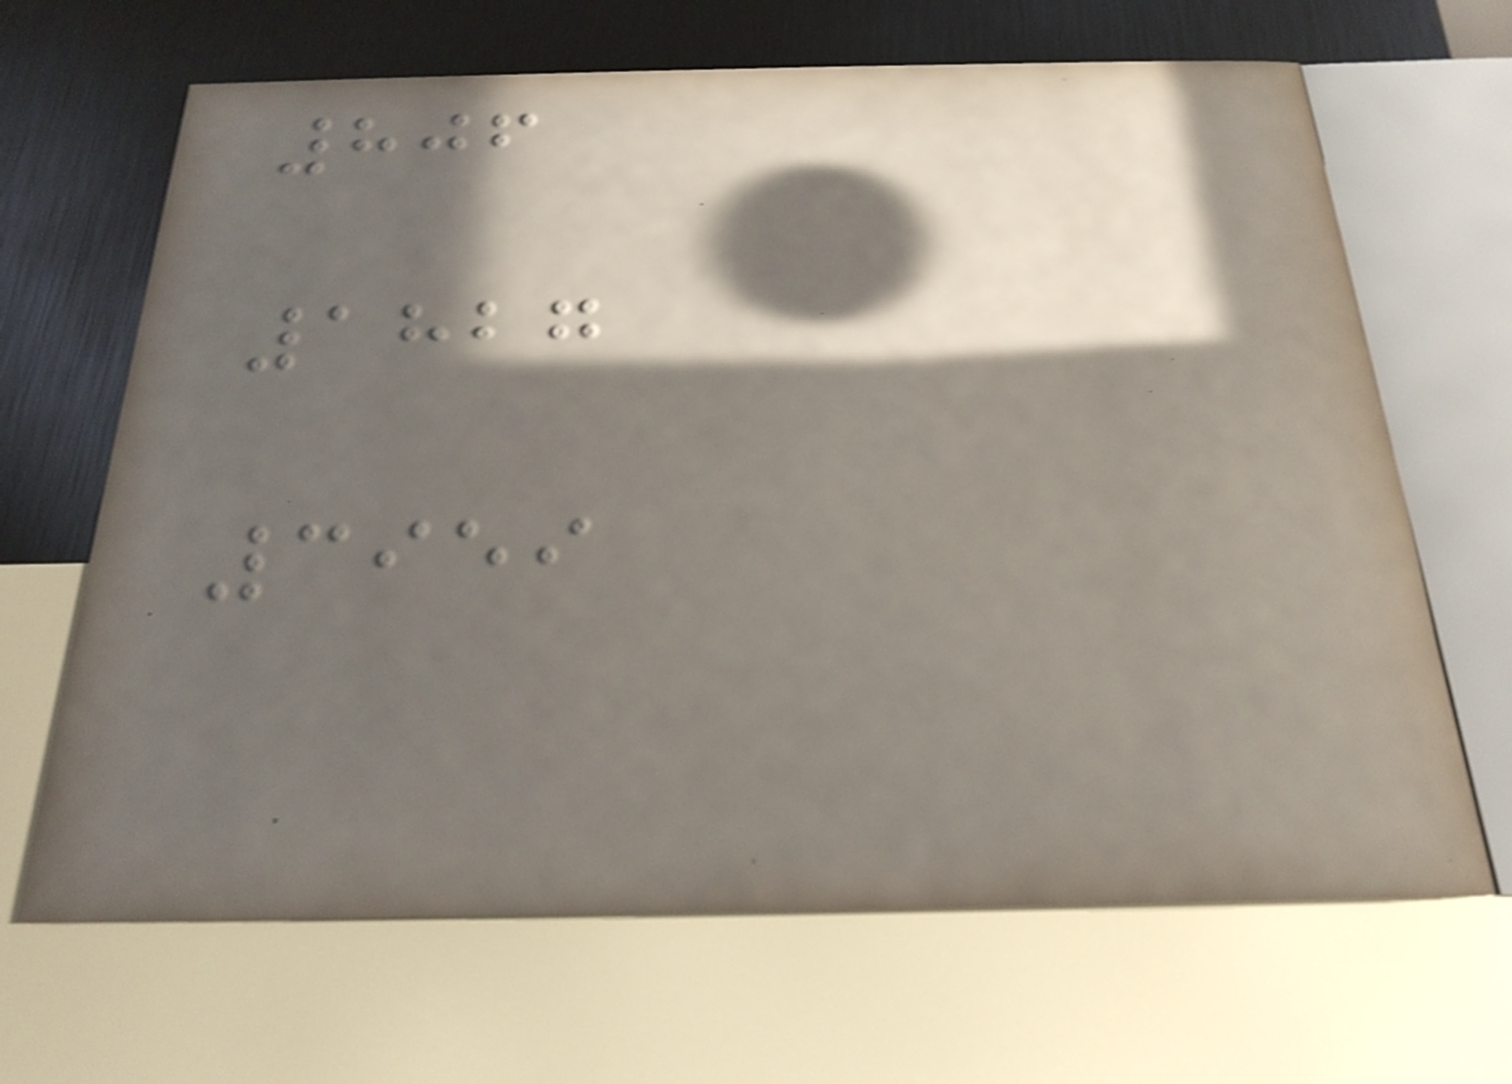806
1827
3959
